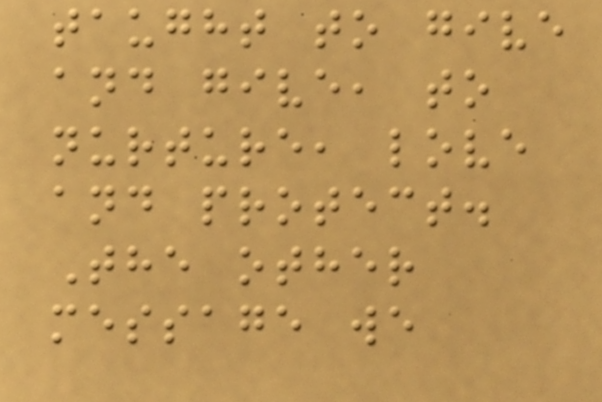taught to give
and give, to
nurture, love
and protect.
The other
message we
